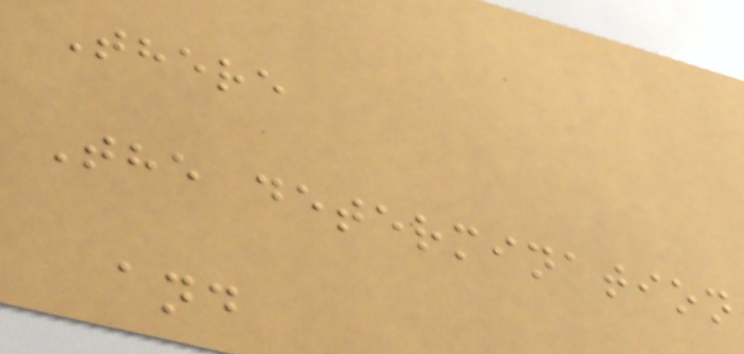There
The determination
and
